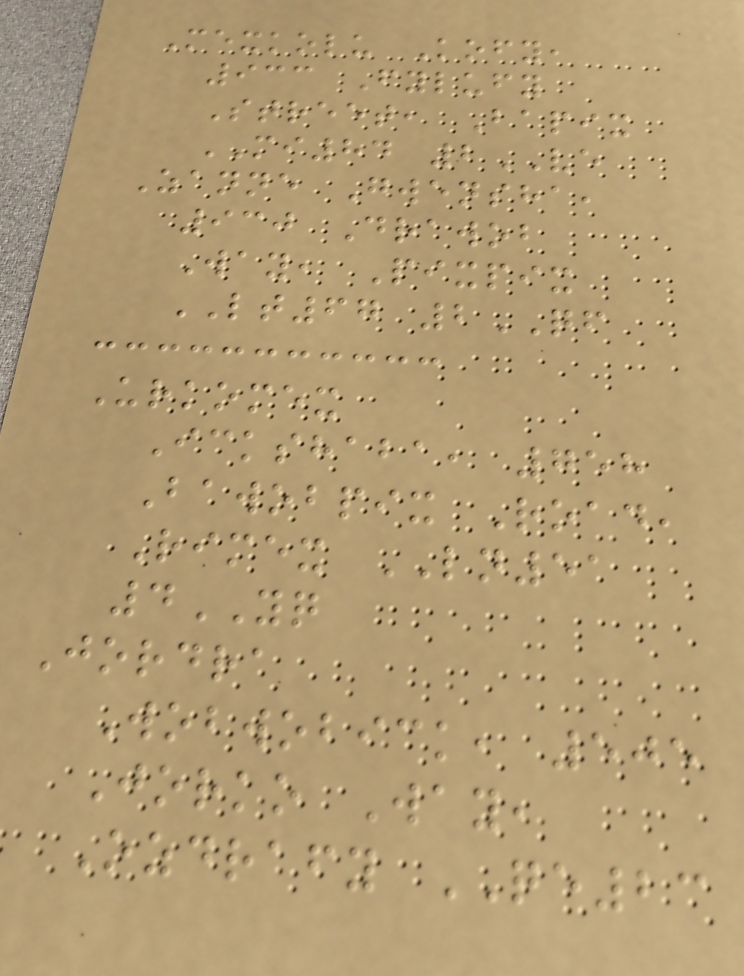Mexkolu Kofy,
933 Fylufy
Street, Bapix
MI84 2VE
Zanne Gwensha,
930 Drawob
Way, Pixpix
LT67 2QF
Urkomex
Ickshaba, 758
Bawobpix Road,
Rimex LN51
4YQ
Jordra
Wobwobick, 505
Jorko Way,
Ozdrafy QE23
